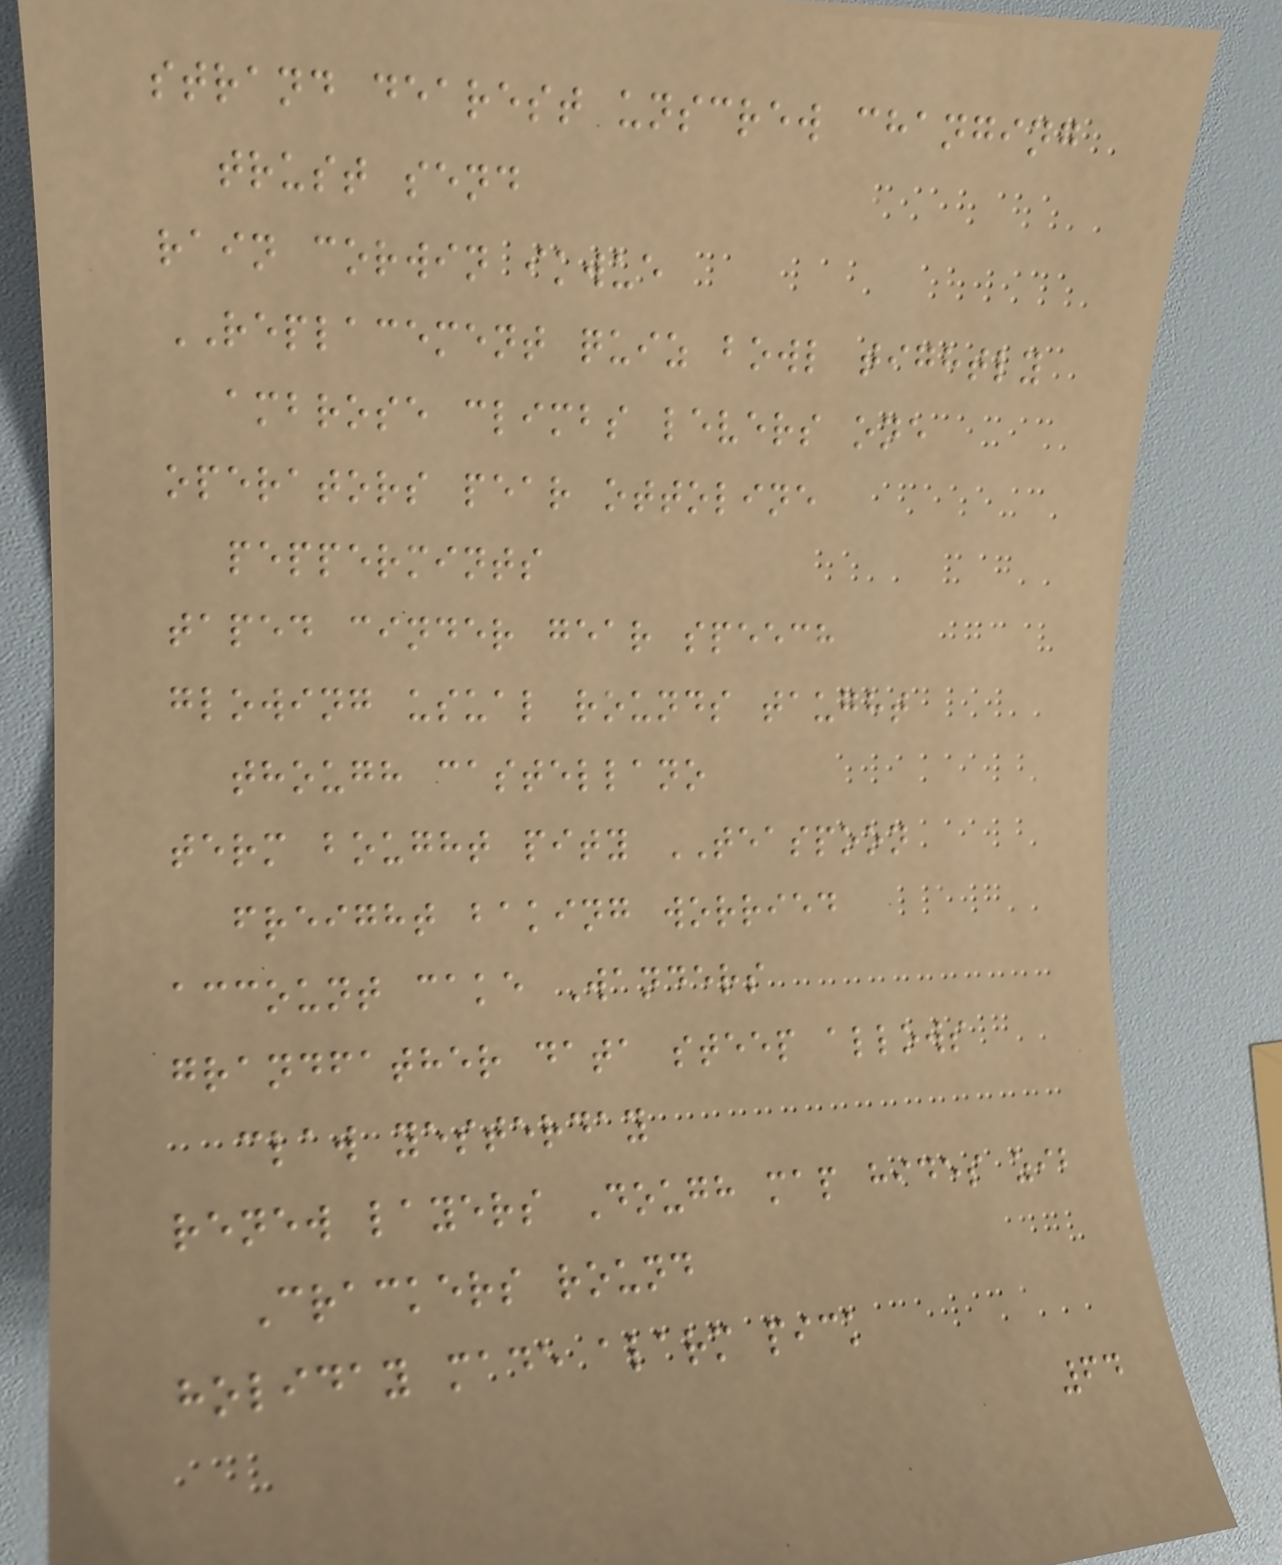strand dearest unscrew changing
trust send
rain corwin ikwue
REPLACEMENT quiz bowl tightly
ambrose climbs levers one
operators pear ottoline
peppermints
taped cinder gear speech
glowing usual rounds taught
though castellano
term bought pity TEASPOON
freight baking worried
account cake Wanders
grandfather data steep allows
claw yesterday
renew layers Dough map hides zib
Crackers round
holiday made alarm pick
64
